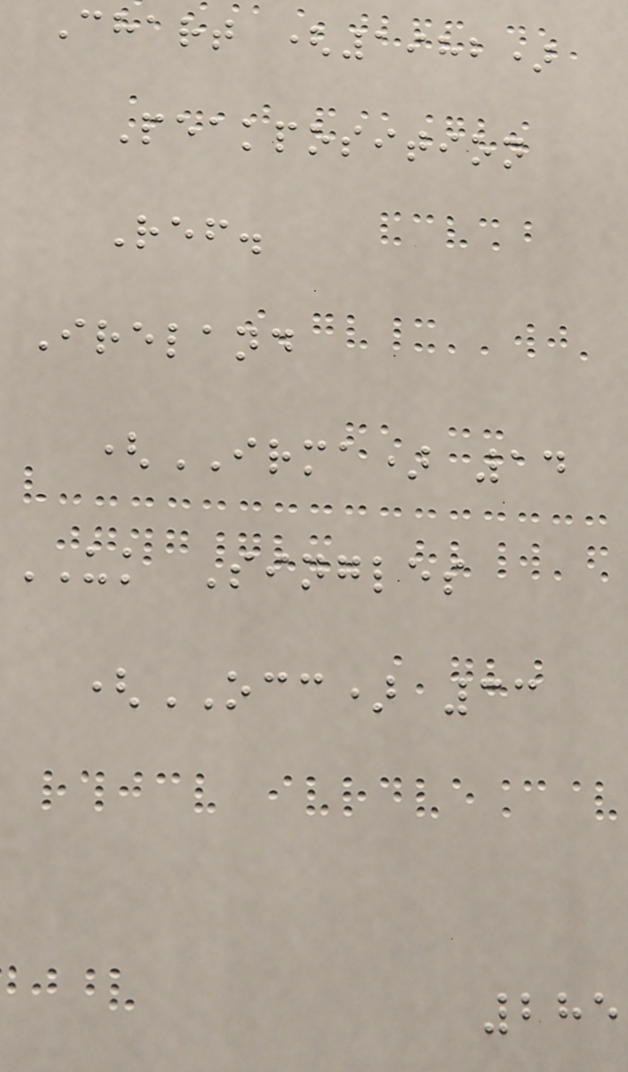Chart (1982)
Peakposition
Ref.
Ireland
(IRMA) 14
UK Singles
(OCC) 33
285
